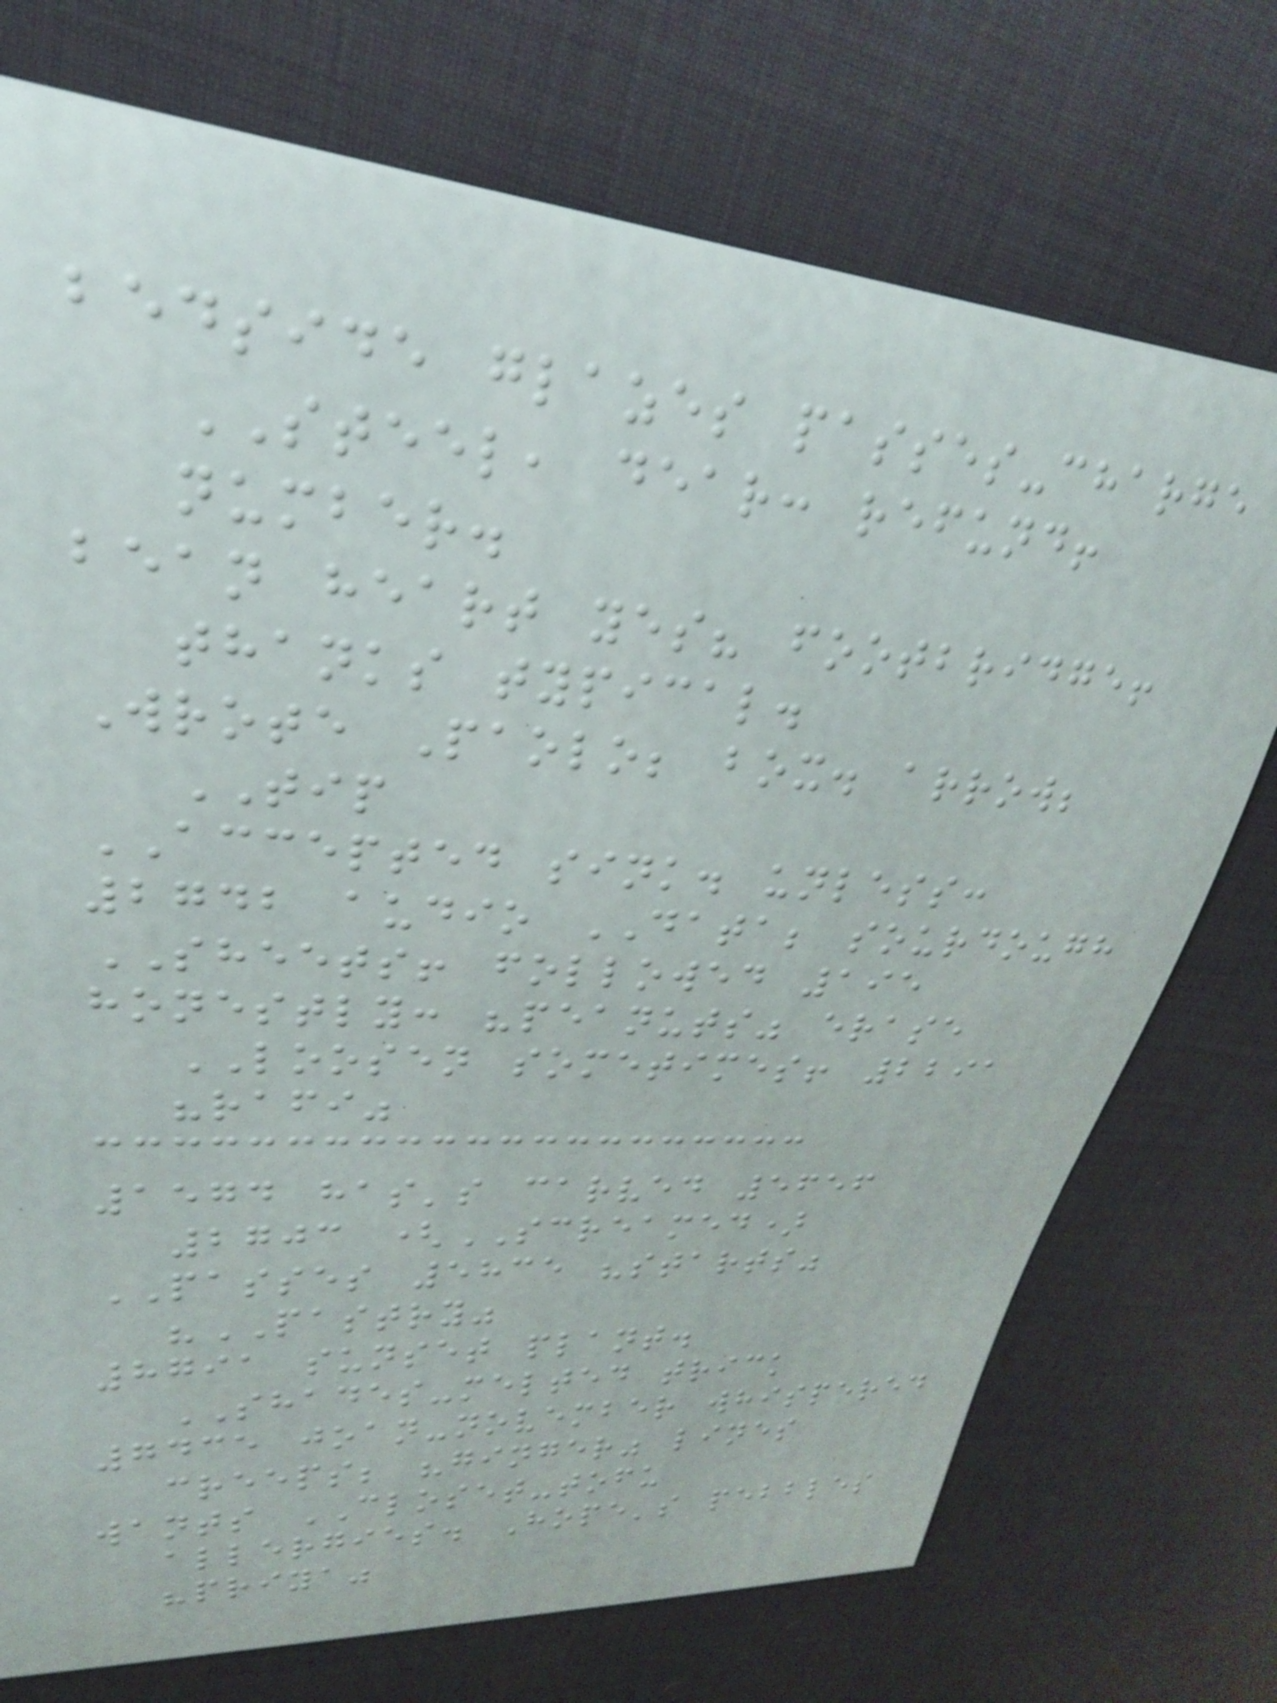bedside glazes passes-charge
STEEL, dear: refund!
number.
bean heart yes? footbridge!
thanks typical.
Wrote Paolo; box. arrow;
TIP
ACCEPTED sink. unless:
2742 audio DATA; sourdough
SHEETS! followed 195
honestly: "peanuts" erase
LOOSEN sometimes! 2291
"rafi"
1574 has's carved 5656
2703 (SCREAMED)
PASSES 5835 "starts"
"PASTRY"
8791 sunset plant.
SHADES-melted trick
7435 joan-november whispered
creeps; "ginger" lines
wants CLOSET-tofu
allergies. Hope's pebbles
"priya"
